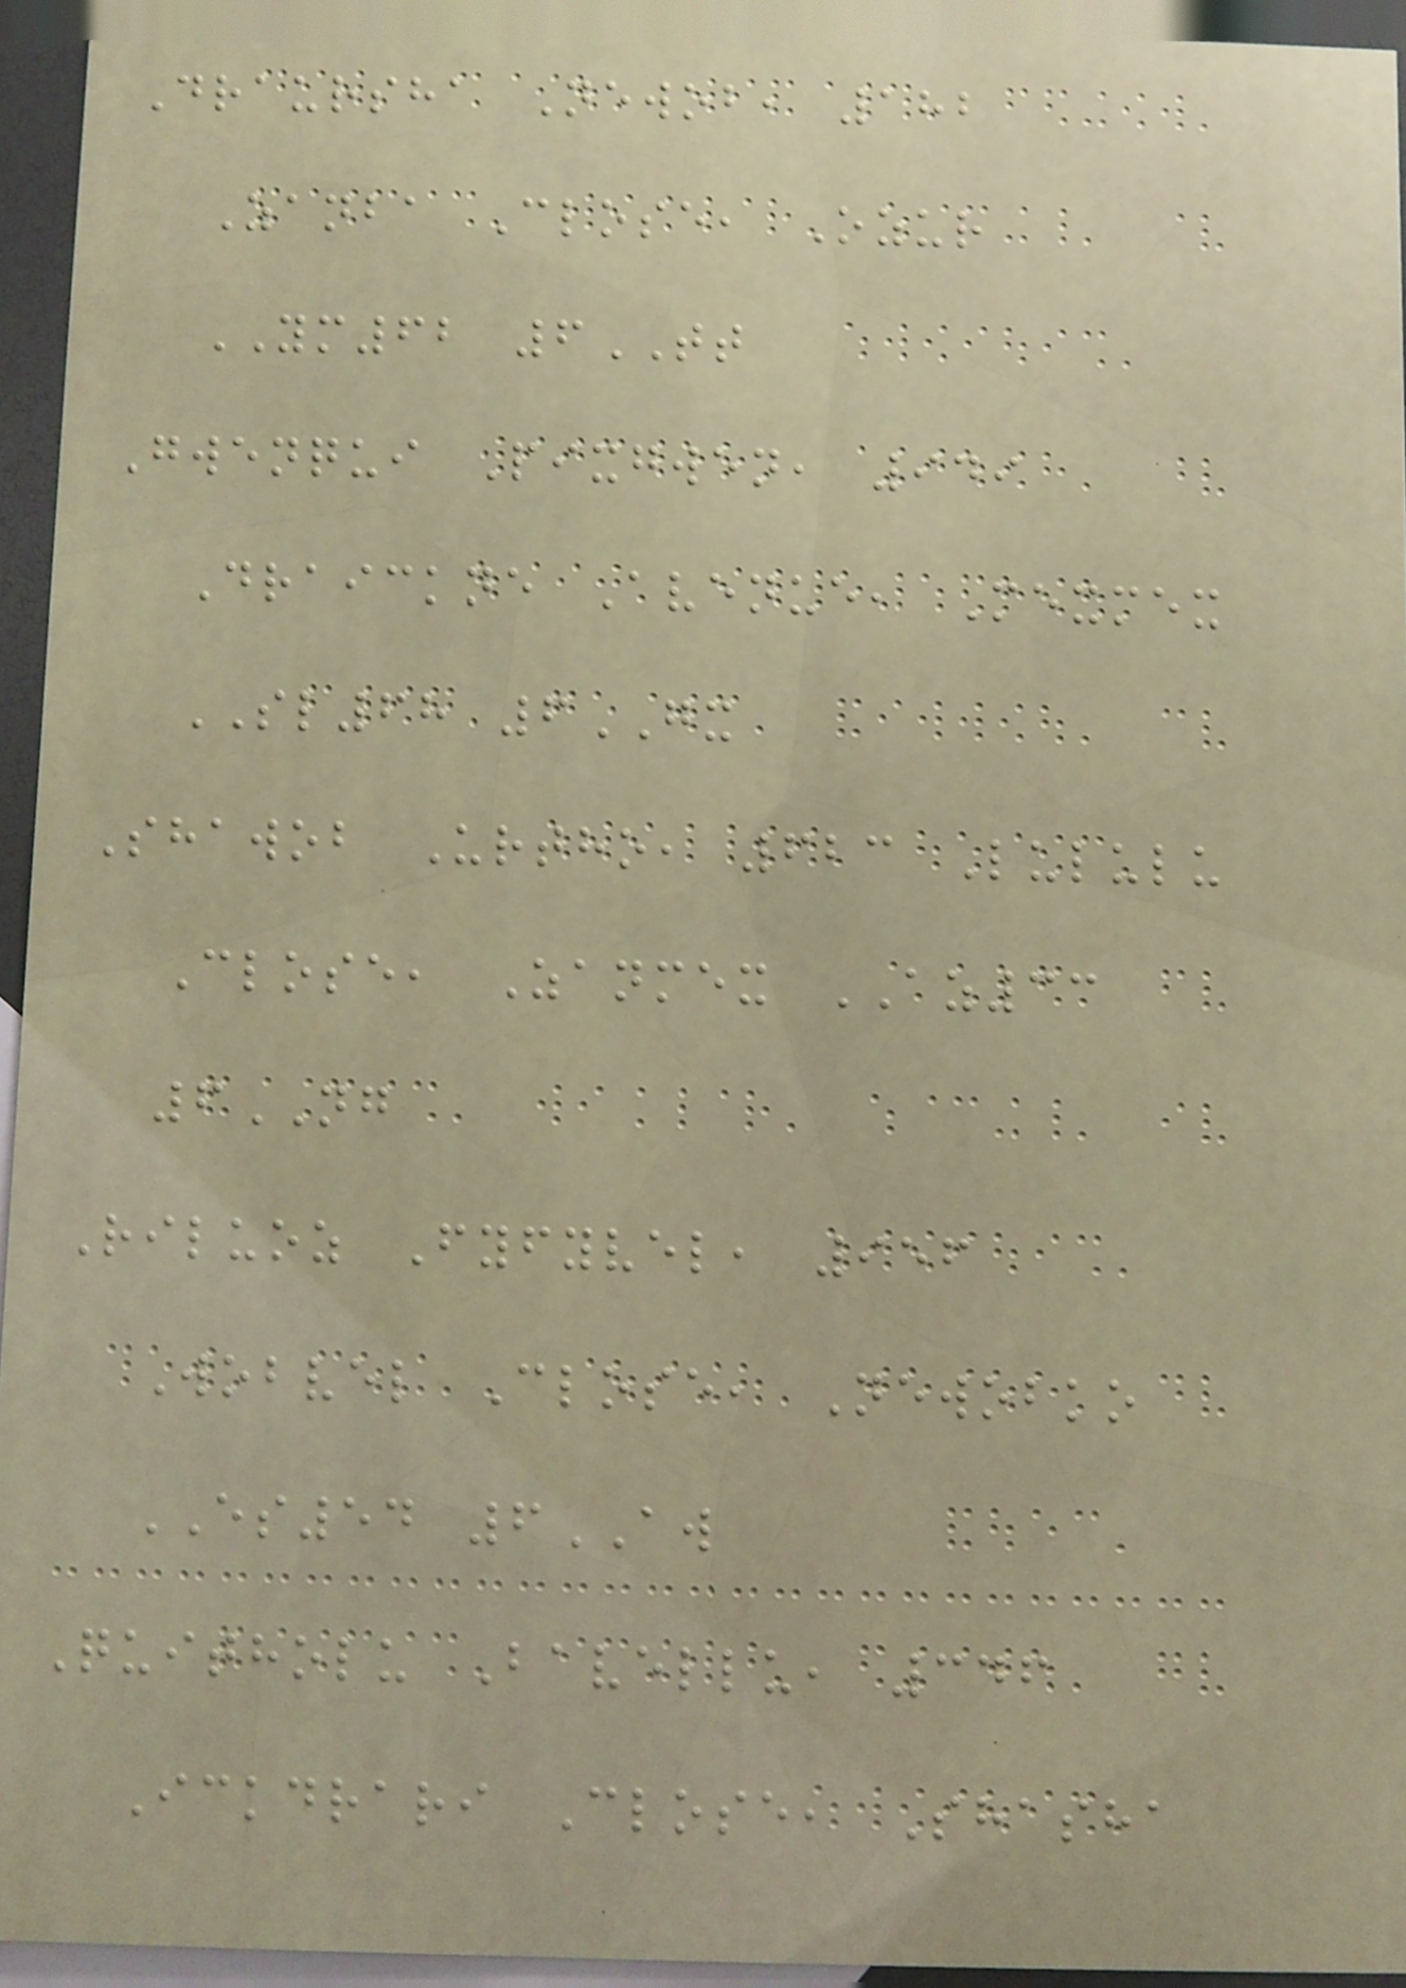Draursha Newob, 182
Zanba Close, Ozur
YM62 6TT
Gwenqui Pixgwen, 949
Draickne Avenue, Mexmex
SL68 6GX
Shawob Urtho, 623 Lululu
Close, Zanmex AZ33
6NG
Riluoz Fyfyvel, 956
Wobvel Close, Newobko
ES54 6AW
Quitholu Bavellu, 346
Ickdrari Close, Shasha
